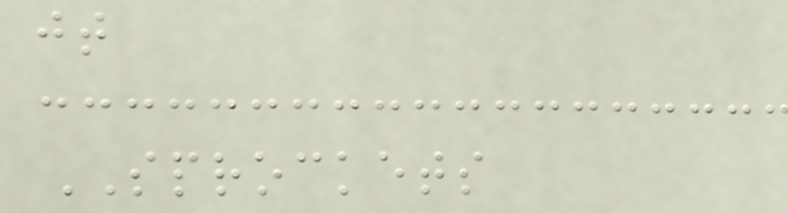jt
SPROCKETS
